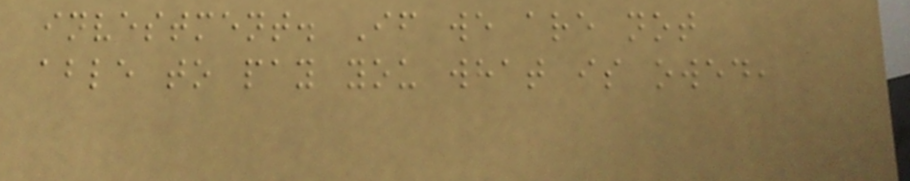investment. If we are not
able to pay you what is owed,
